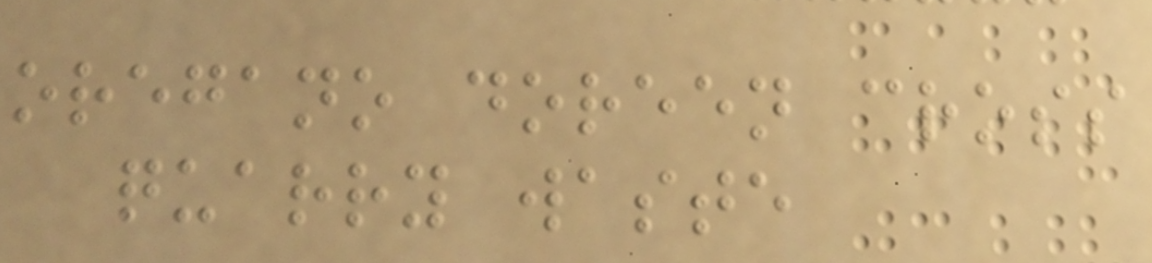oregano doreen cross
quarry waste
